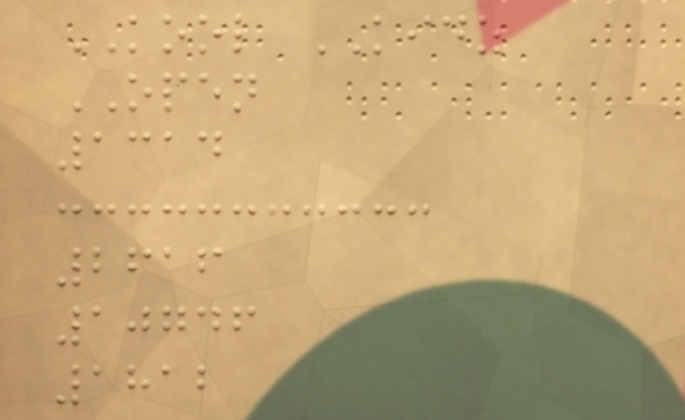KOOL KIDZ
OPEN
1314
2616
10746
1812
